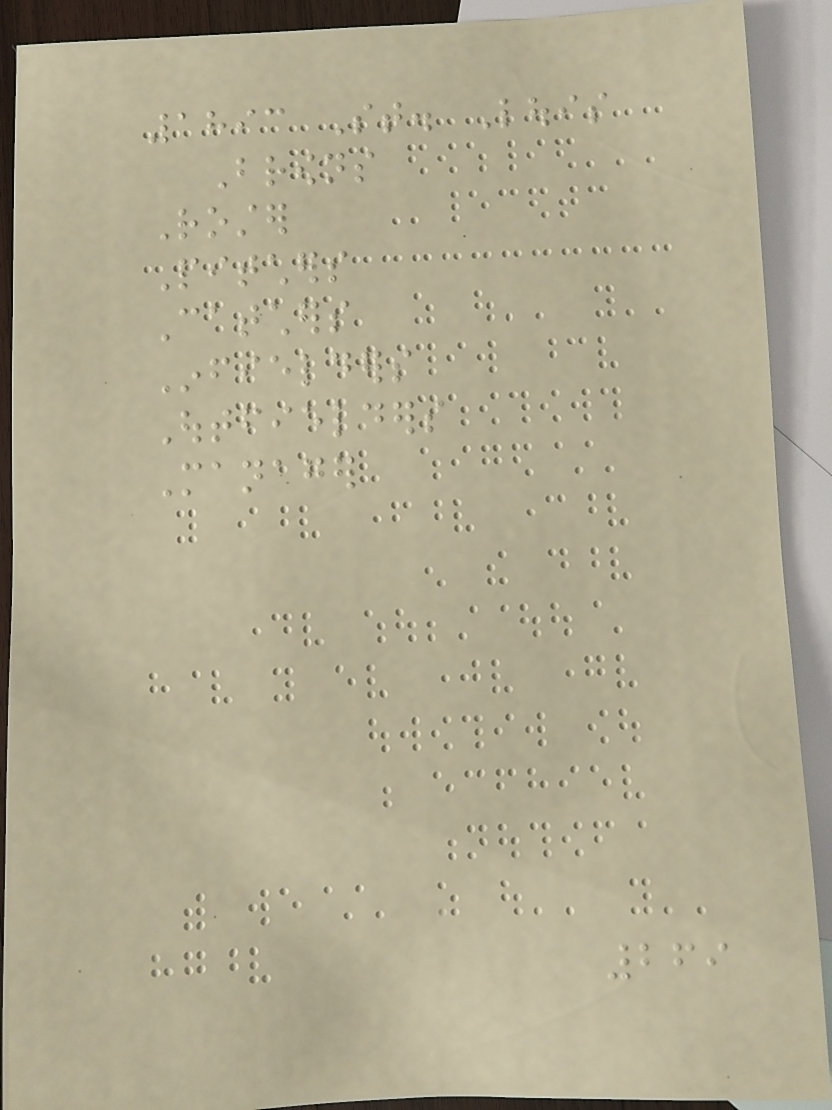1893 St. Louis
Browns
Roster
Pitchers
Catchers
Infielders
Outfielders
Manager
269
